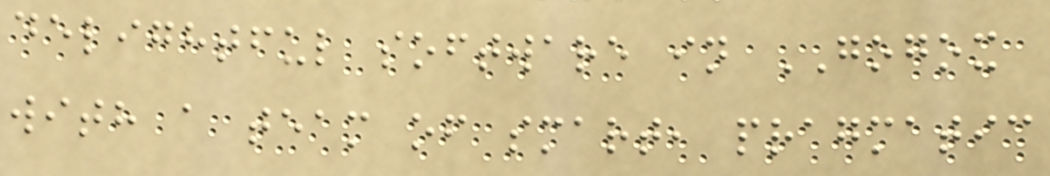delightful software in GOGOX
with a team of smart, pragmatic
